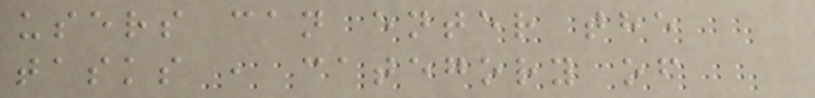users can enter the
tasks , category of
